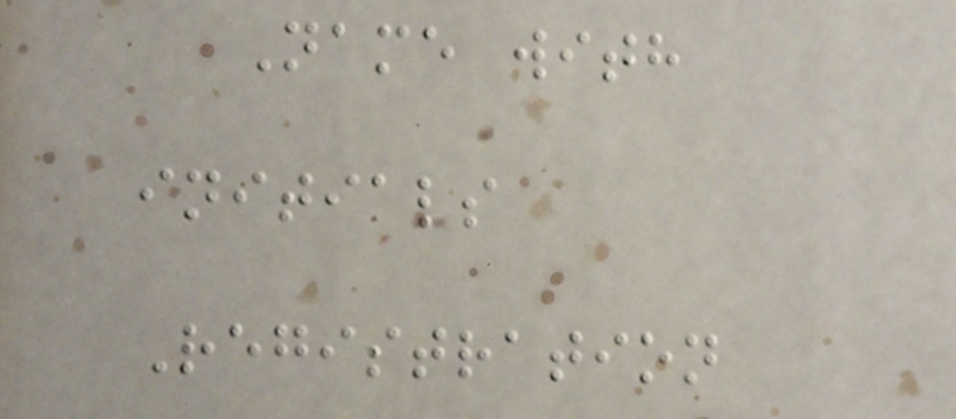Name with
initials
Registration
